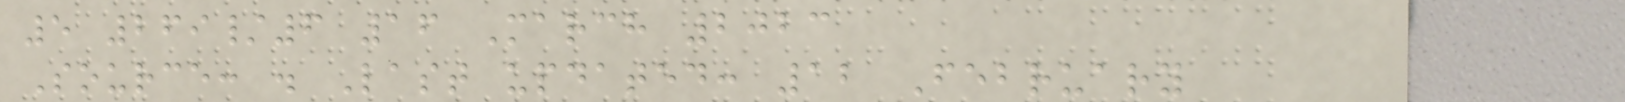5 269/6 16 March 2023
Source: . Last updated: 12 February
